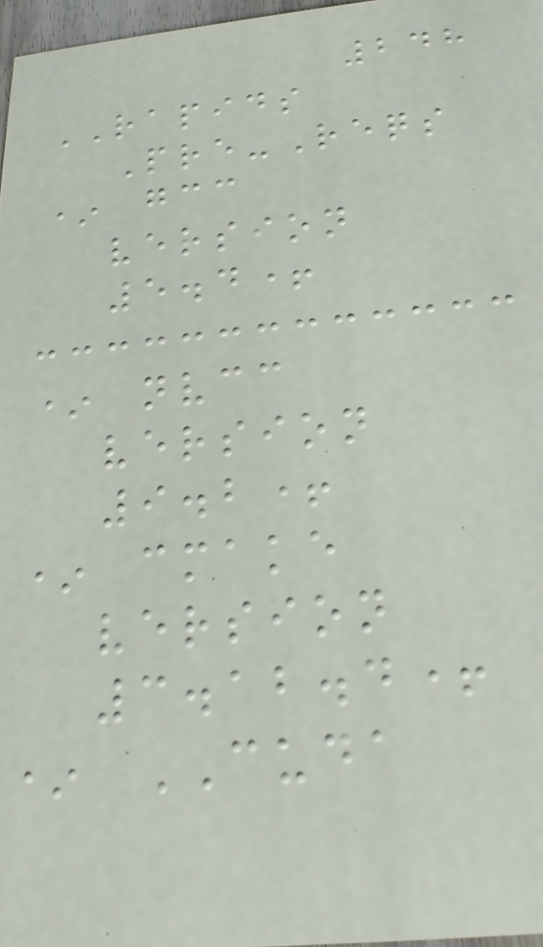248
RAPIDS
Pre-Reqs
* gcc
version
5.4+
* nvcc
version
9.2+
* cmake
version
3.12.4+
* CUDA
